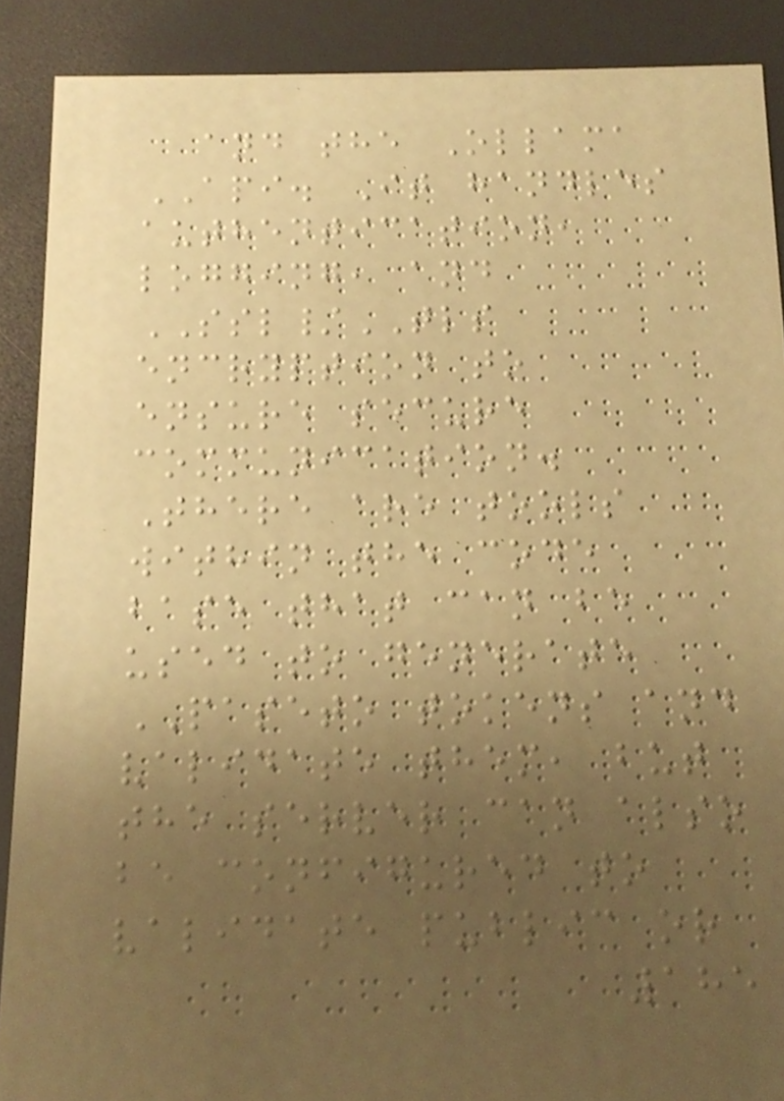and the Ollama
API. It handles
authentication,
logging, and
SSL/TLS
encryption to
ensure secure
communication.
There are tools
within the code
base that can be
used to generate
PASETO tokens and
validate them, but
the server can also
be configured to
validate public or
185
